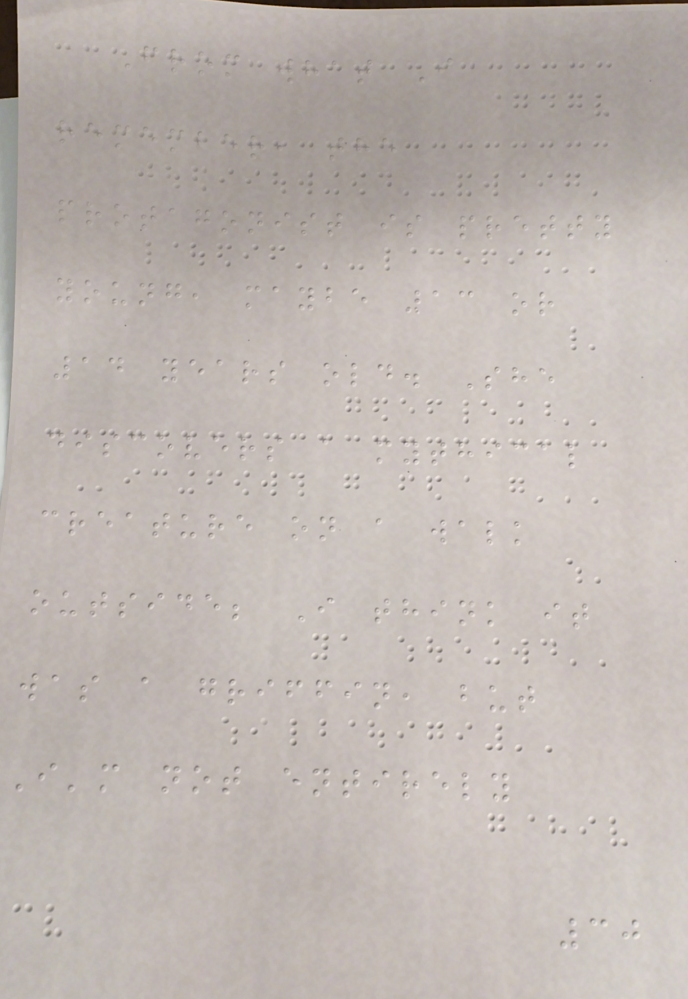From what I
remember, the
protagonist is pretty
young, maybe 13 or
14 years old. She
discovers a mythical
creature on a walk
outside; I think it
was a griffin, but
I'm not entirely
30
